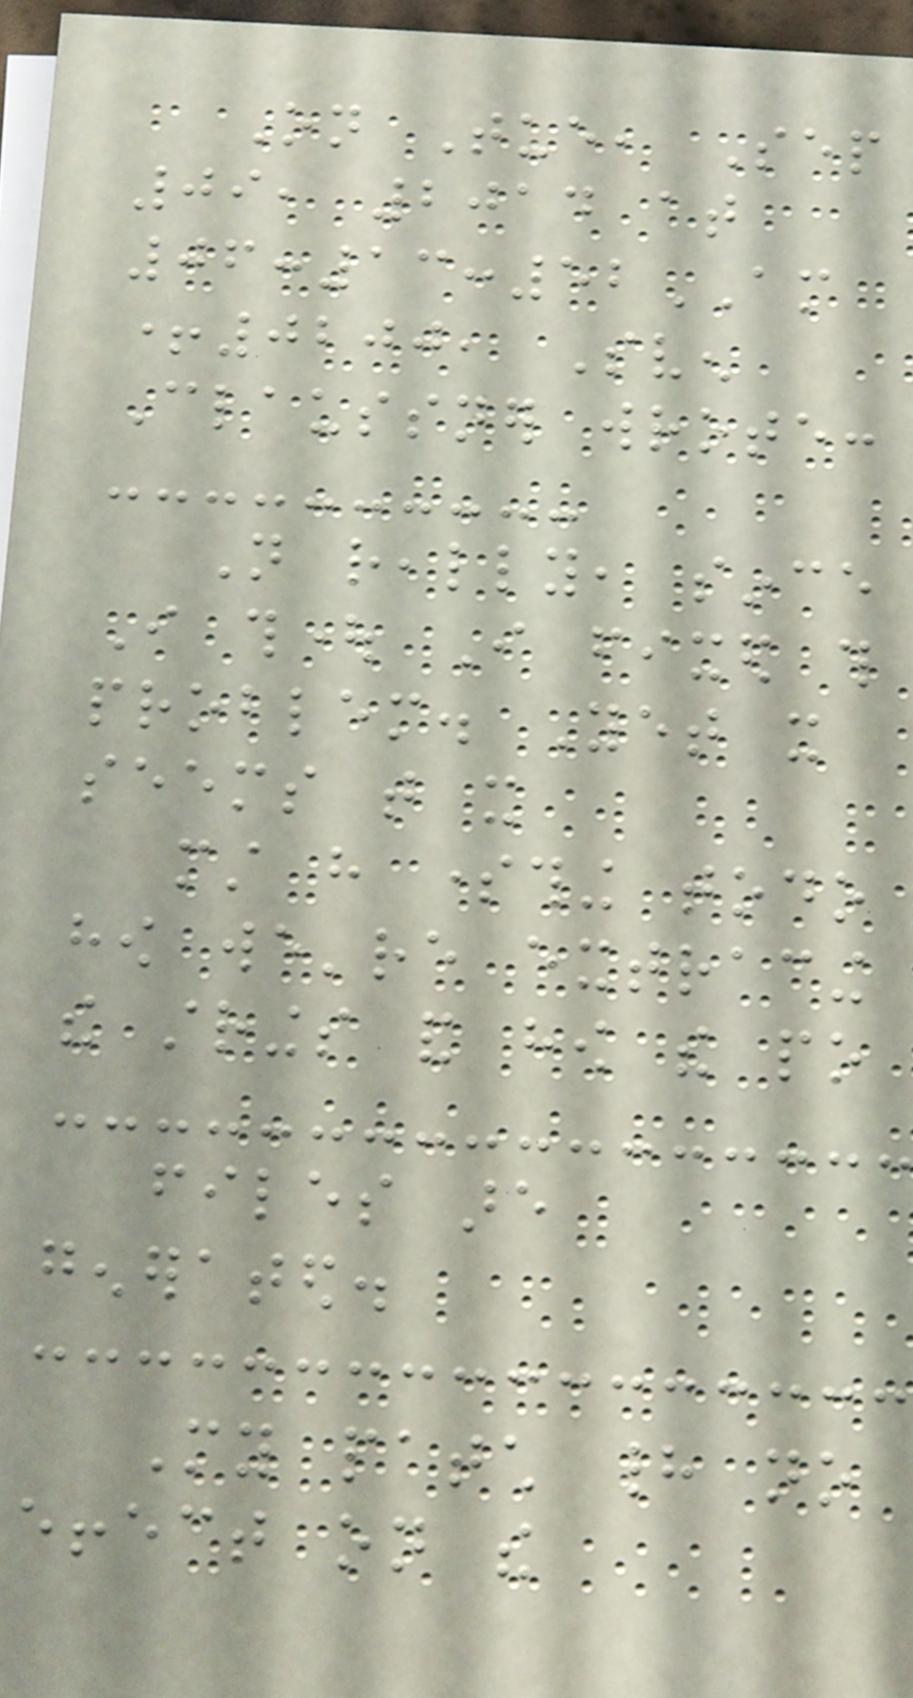On Tue, Sep
09, 2014 at
06:13:52AM
+0200, Sven
Claussner wrote:
Not really, since
I thought I fixed this
problem. Yet it
seems that it
must have something todo
how we're extracing
the strings and how the po
files are
generated.
My patch had no
effect on the
